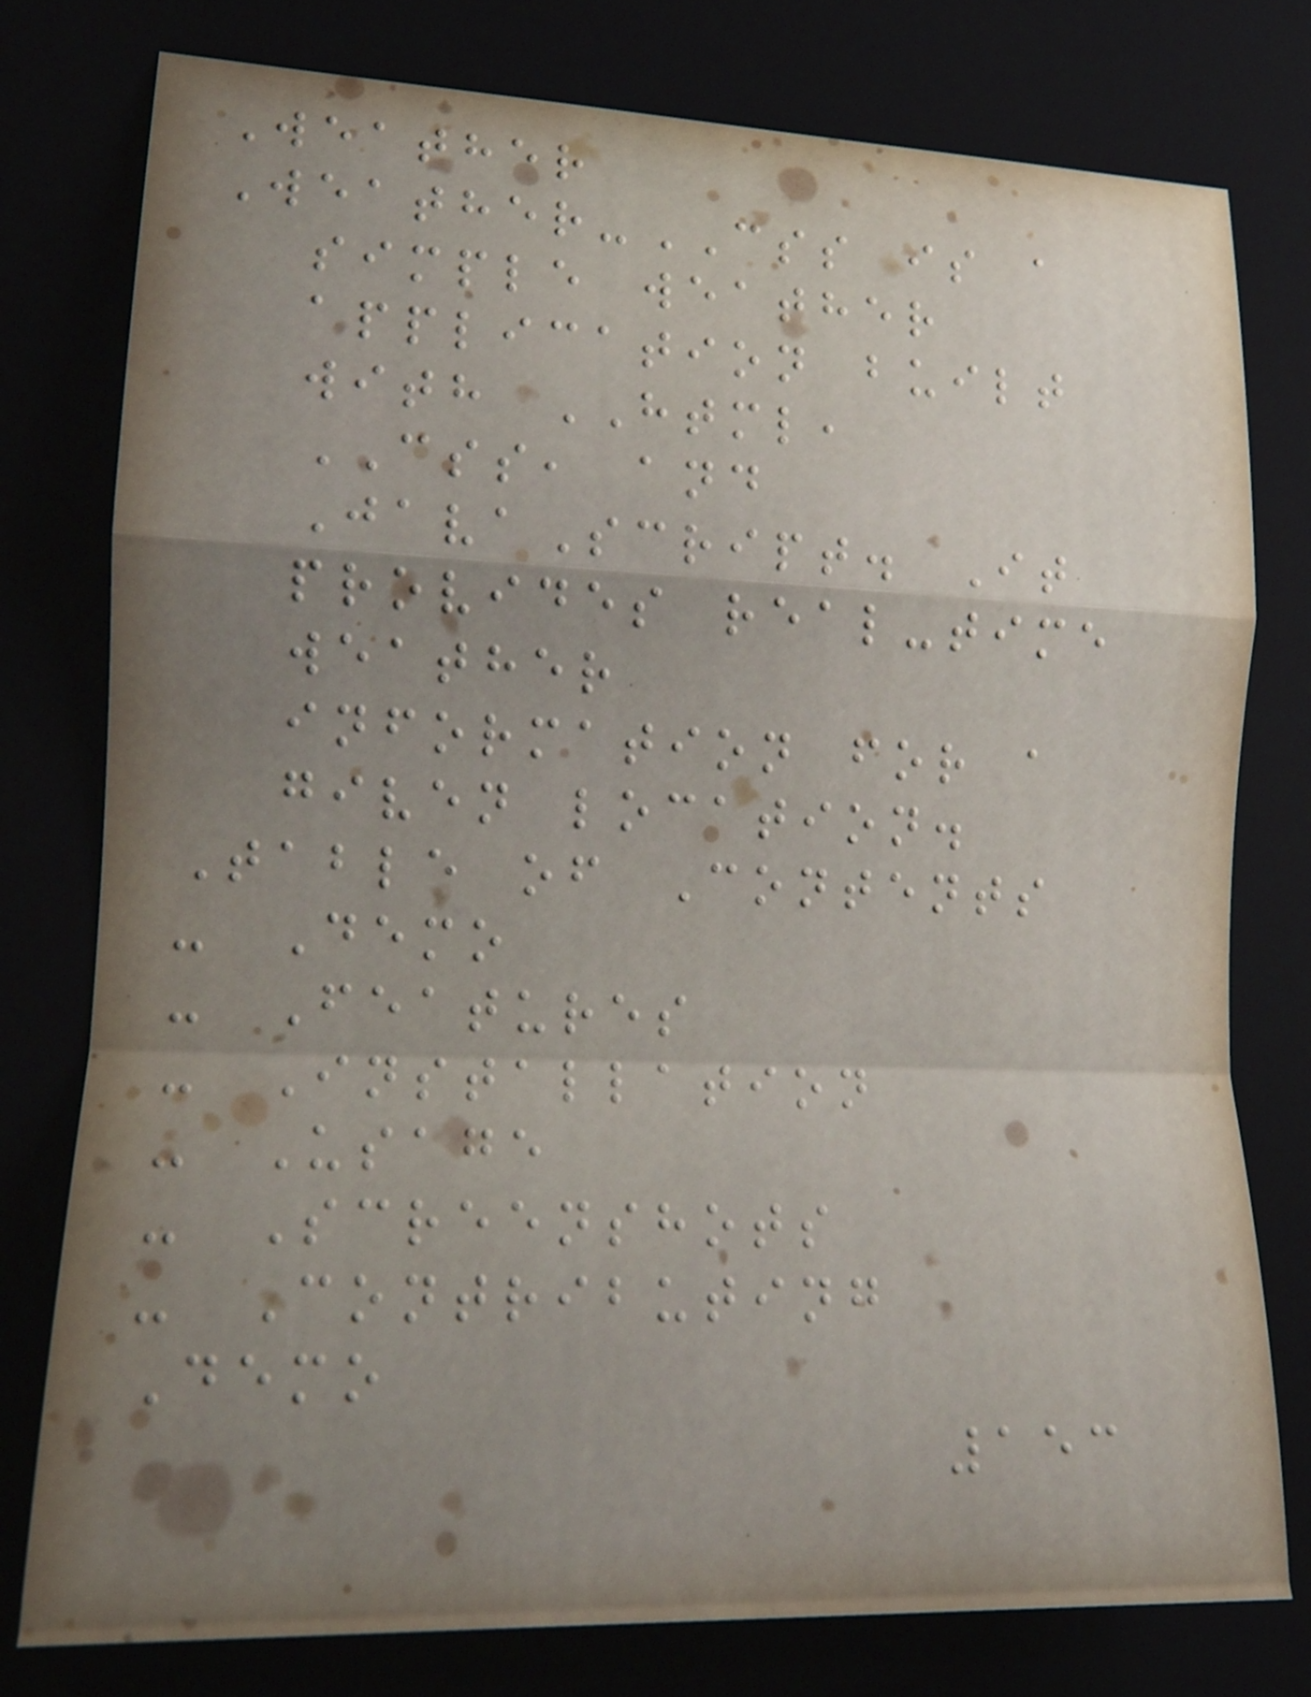Weather
Weather-CSS is a
simple weather
application built
with HTML,
CSS, and
JavaScript. It
provides real-time
weather
information for a
given location.
Table of Contents
- Demo
- Features
- Installation
- Usage
- Screenshots
- Contributing
Demo
153
